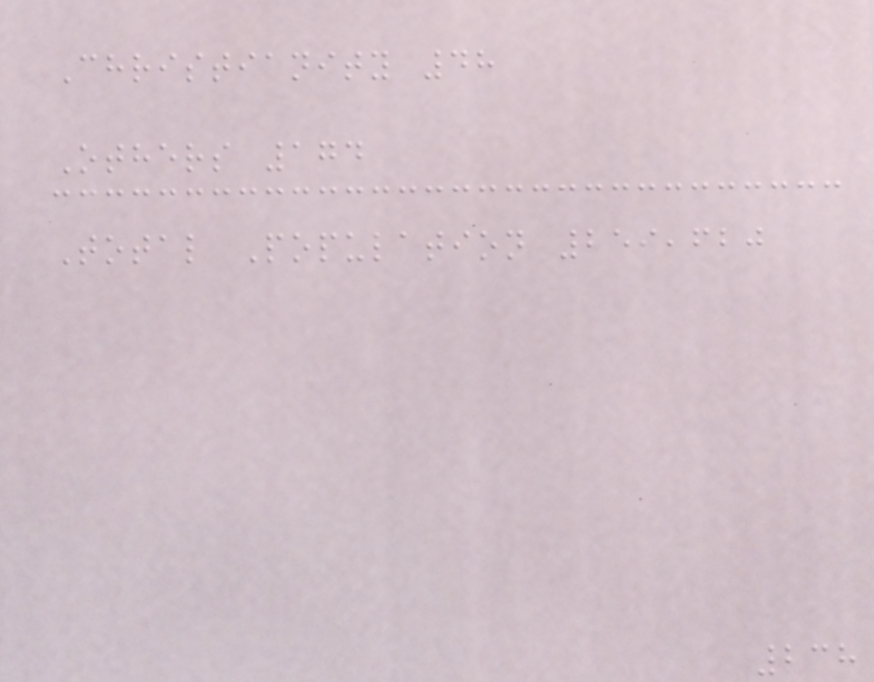Christianity 48
Others 174
Total Population 259,620
238
